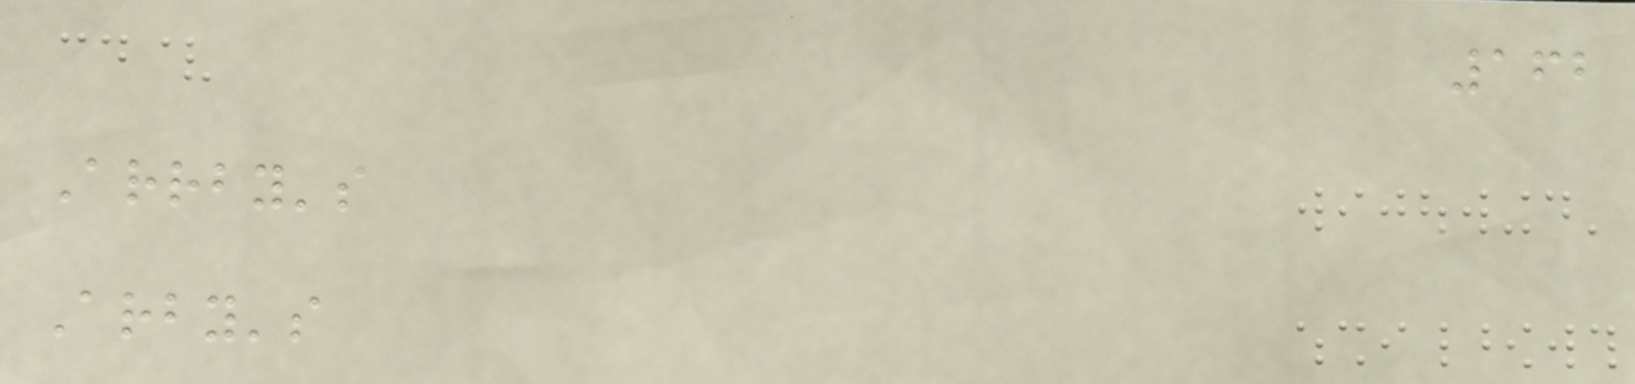162
Arrby's
Arby's
